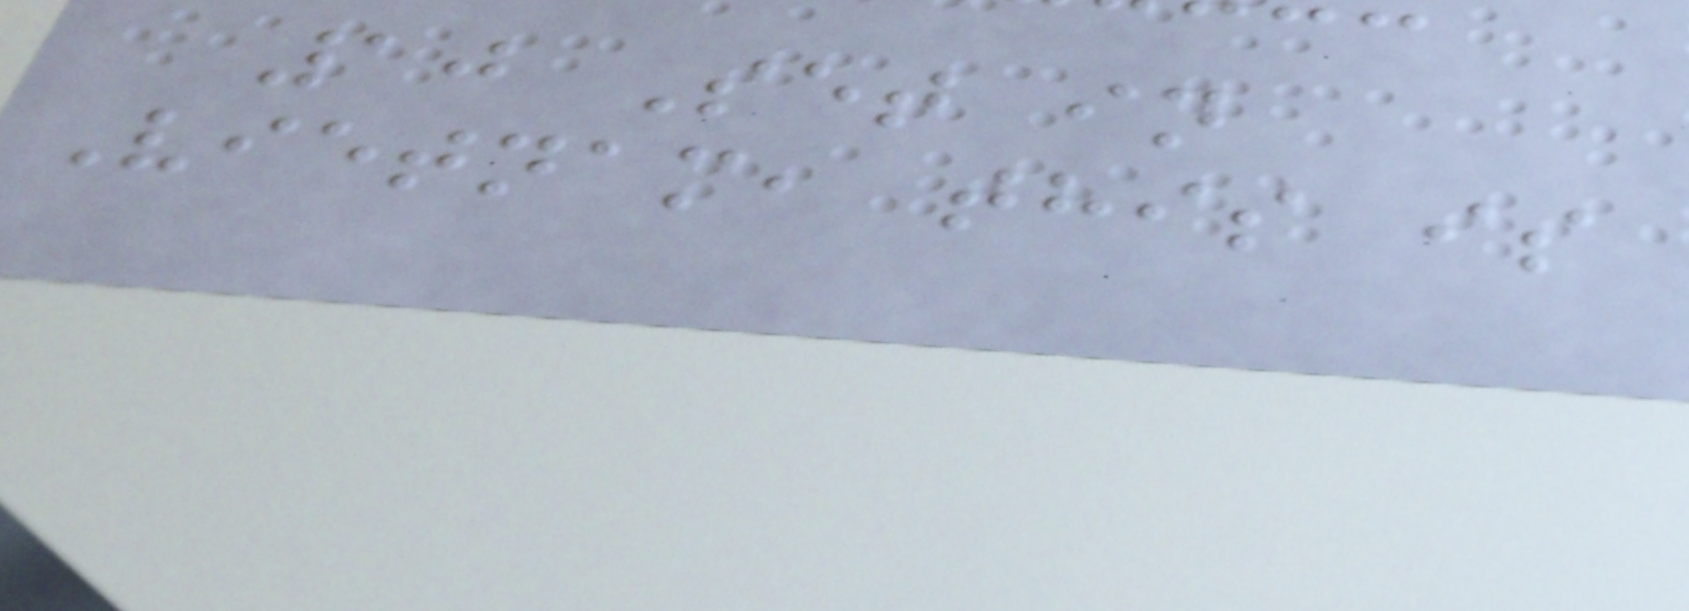10 Set in
Vietnam, this is
